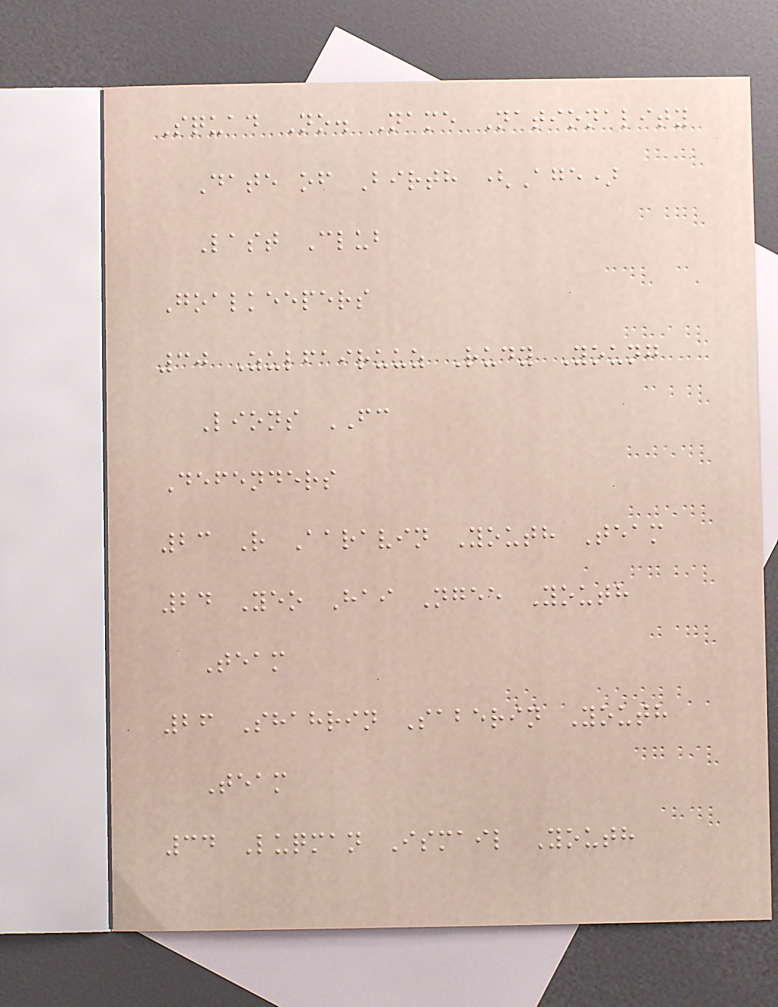Squad No. Name Nationality
Date of Birth (Age)
Last Club
Goalkeepers
30 Zulfairuuz Rudy Young
Lions FC
Defenders
23 R Aaravin Youth Team
24 Yeo Hai Ngee Youth
Team
26 Shahrin Saberin Youth
Team
34 Luqman Ismail Youth
